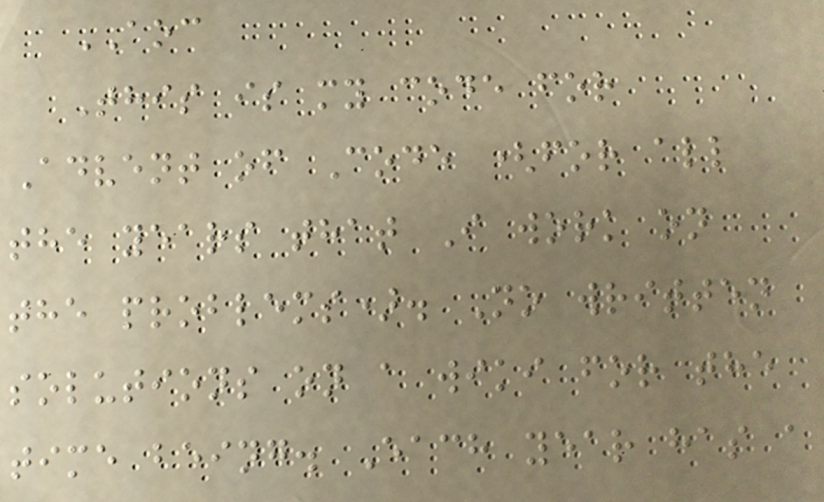AOC
This is my code for
Advent of Code (for all
the years that I work on
the problems). No written
solutions on a wiki for the
time being. Each year has a
